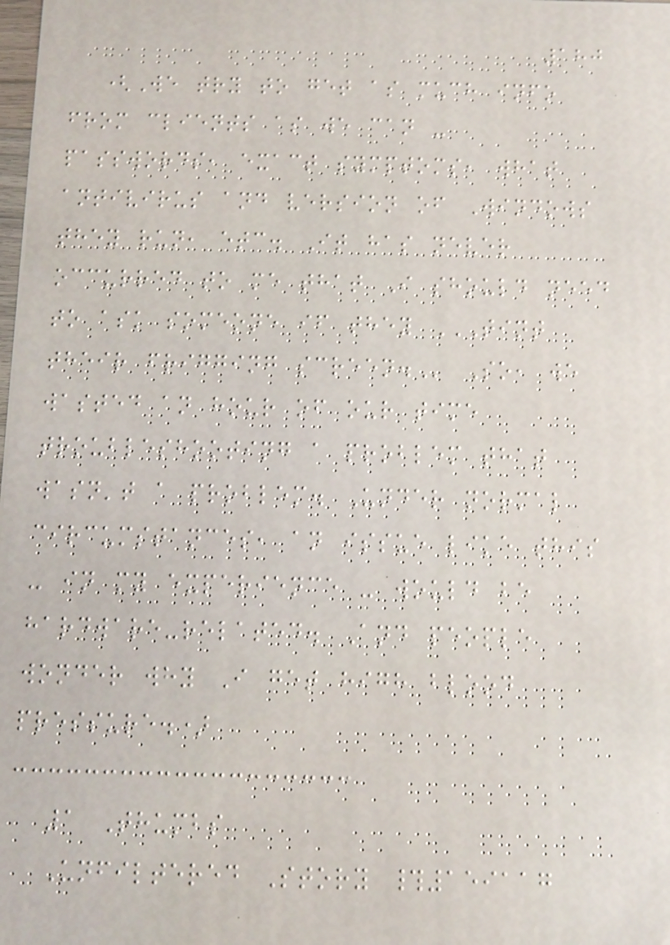180
(We try to get as much info
from clients as we can -
passwords, exact symptoms, what
antivirus and version of Windows
they run, etc. It has never
occurred to me that I should need
to ask someone if they TINT
THEIR FRIGGING SCREEN. So, we
wasted an hour of our time
troubleshooting a problem that
wasn't a problem. Under normal
circumstances, an issue like this
- in my experience - would be
hardware-related. And people
wonder why I get high blood
pressure.)
1 Thumbs
Unfiltered Story #159117
